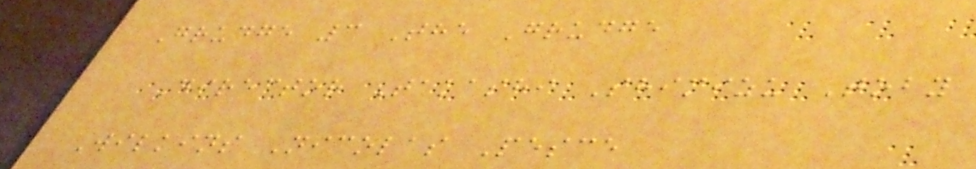Grudge 3 The Grudge
Director Takashi Shimizu Toby
Wilkins Nicolas Pesce
